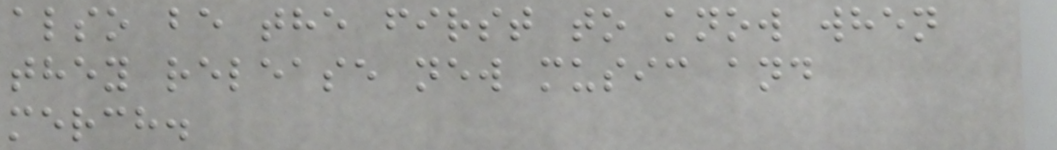also be the first to know when
they release new music and
merch.
